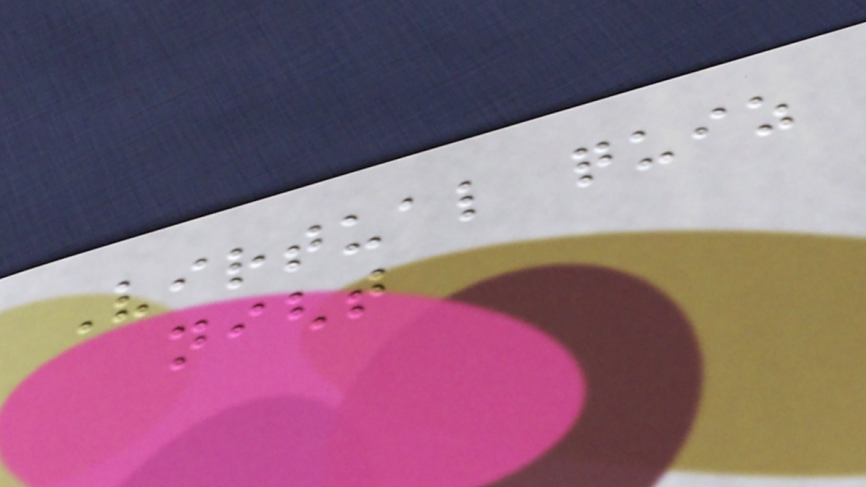Virtual quiz
night
